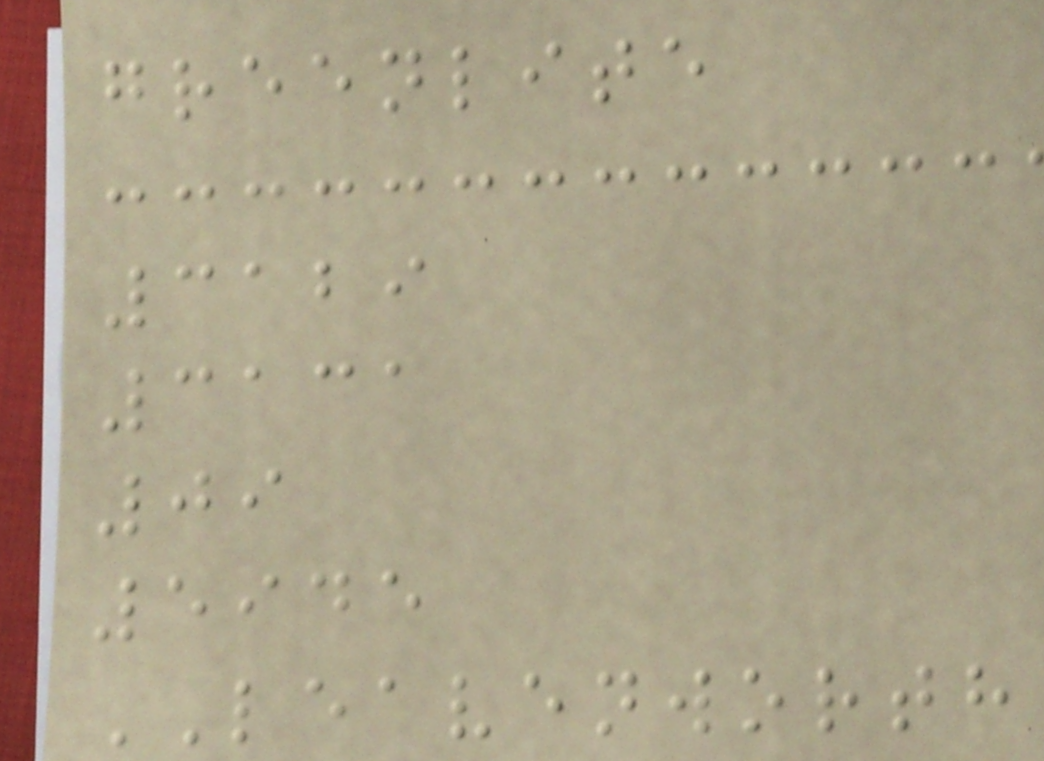greenlite
3129
3131
09
5945
LEAVENWORTH
